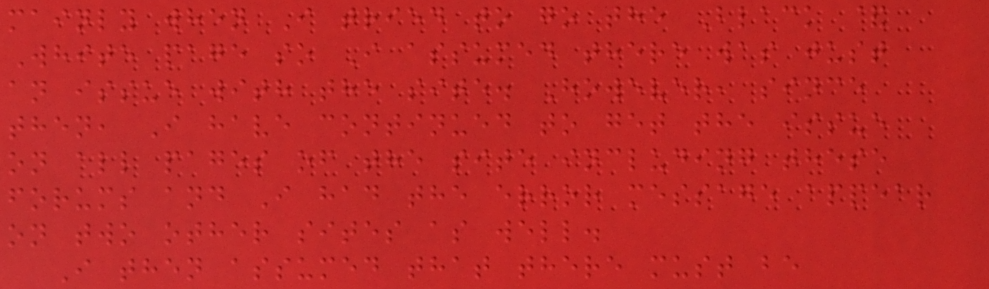mainly when I tried to go the Black &
White page so I assumed there was just
an issue with the site. However, since
then, I have continued to get the issue
on all pages of the site including these
forums and I had the error message appear
on two other sites as well.
I then assumed that there must be
